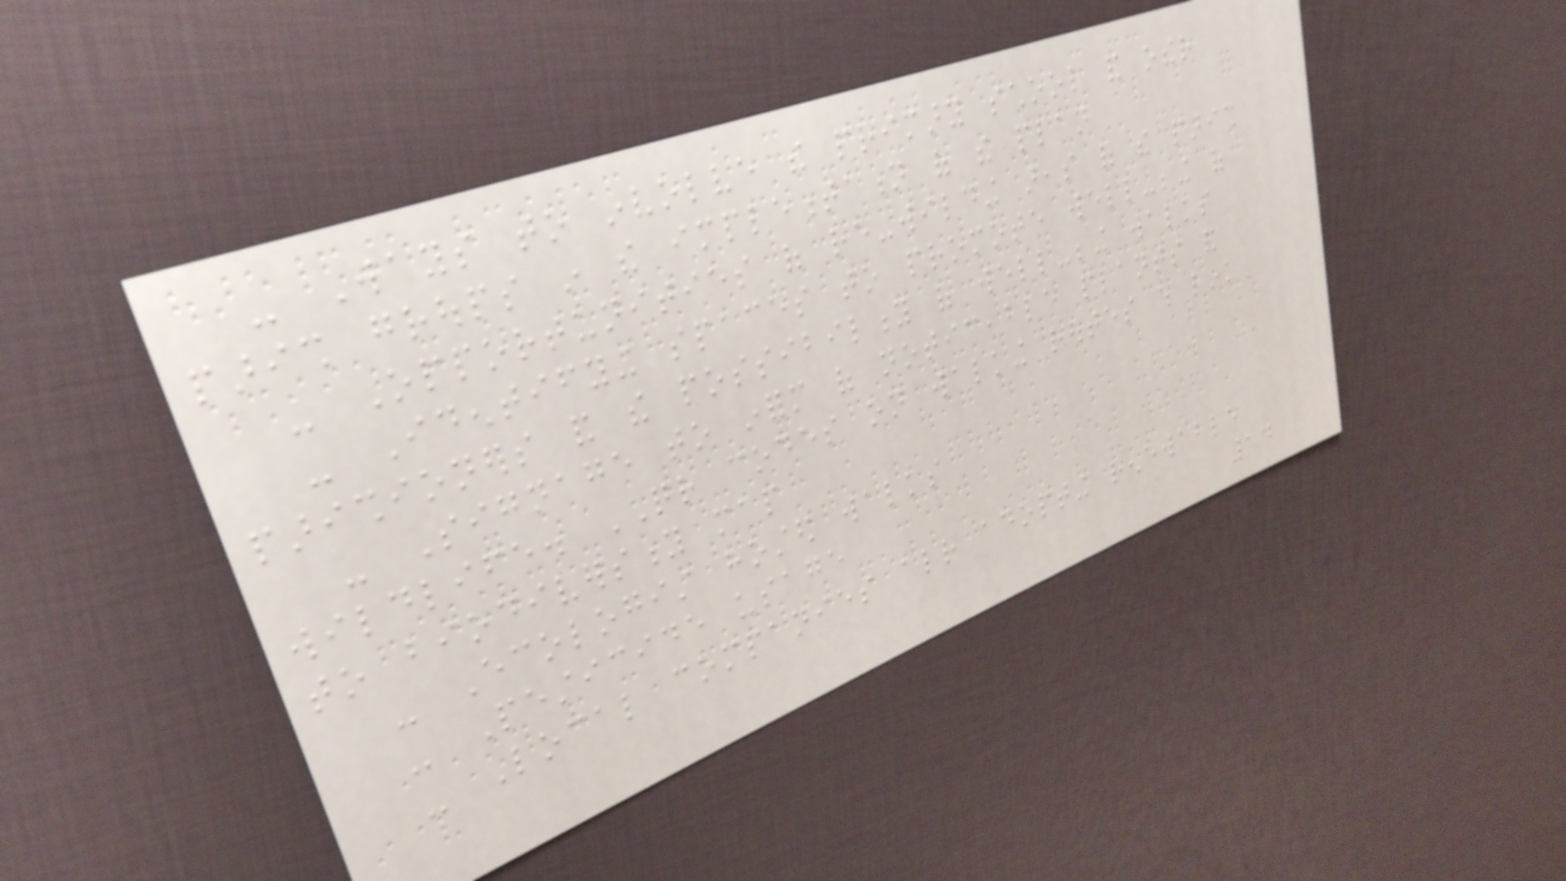- Ways to involve the primary school and other
parish groups in the implementation of the plan
- Opportunities of re-wilding areas of the parish
- Identifying spaces to promote well-being of
parishioners and the possibility of well-being walks
- Signage to inform of noticeable plants and
wildlife. QR codes on walking routes which link
to biodiversity map
- Ecologist hosted walks
- Pesticide usage
- Local companies already adopting renewable
14
